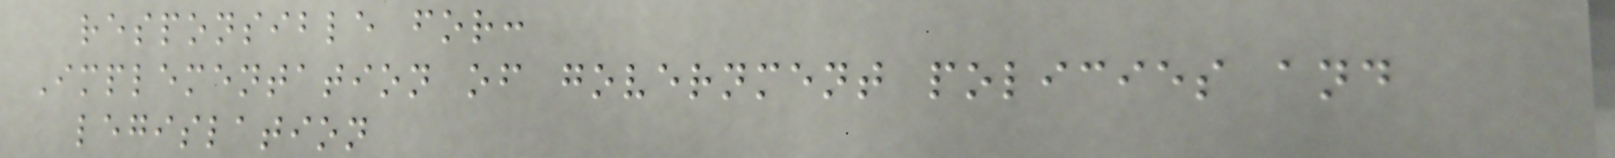responsible for:
Implementation of government policies and
legislation
